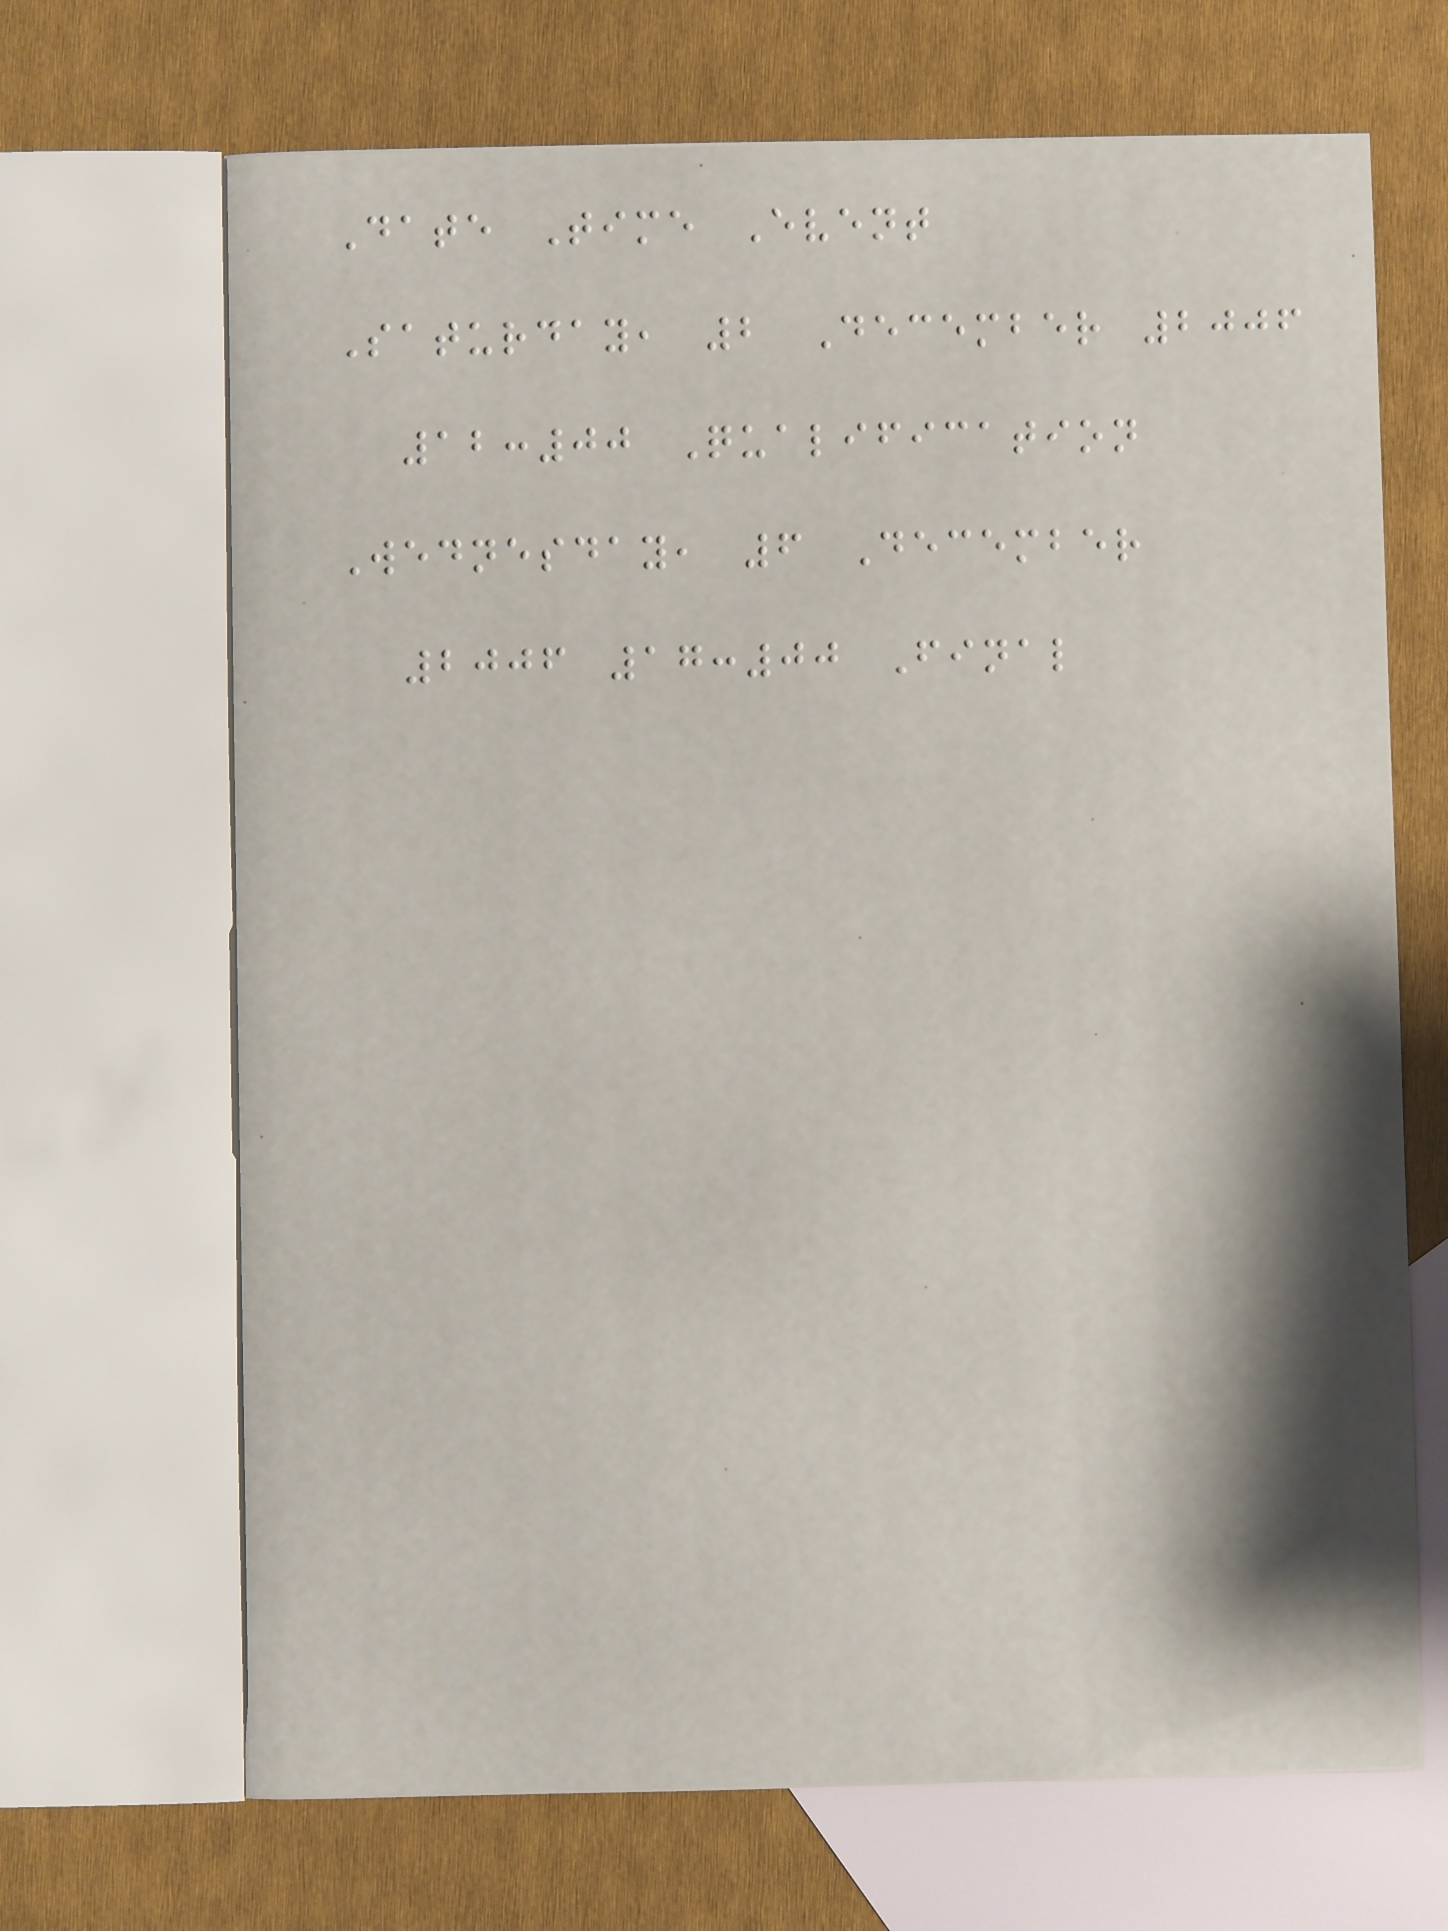Date Time Event
Saturday, 2 December 2006
12:00 Qualification
Wednesday, 6 December
2006 17:00 Final
